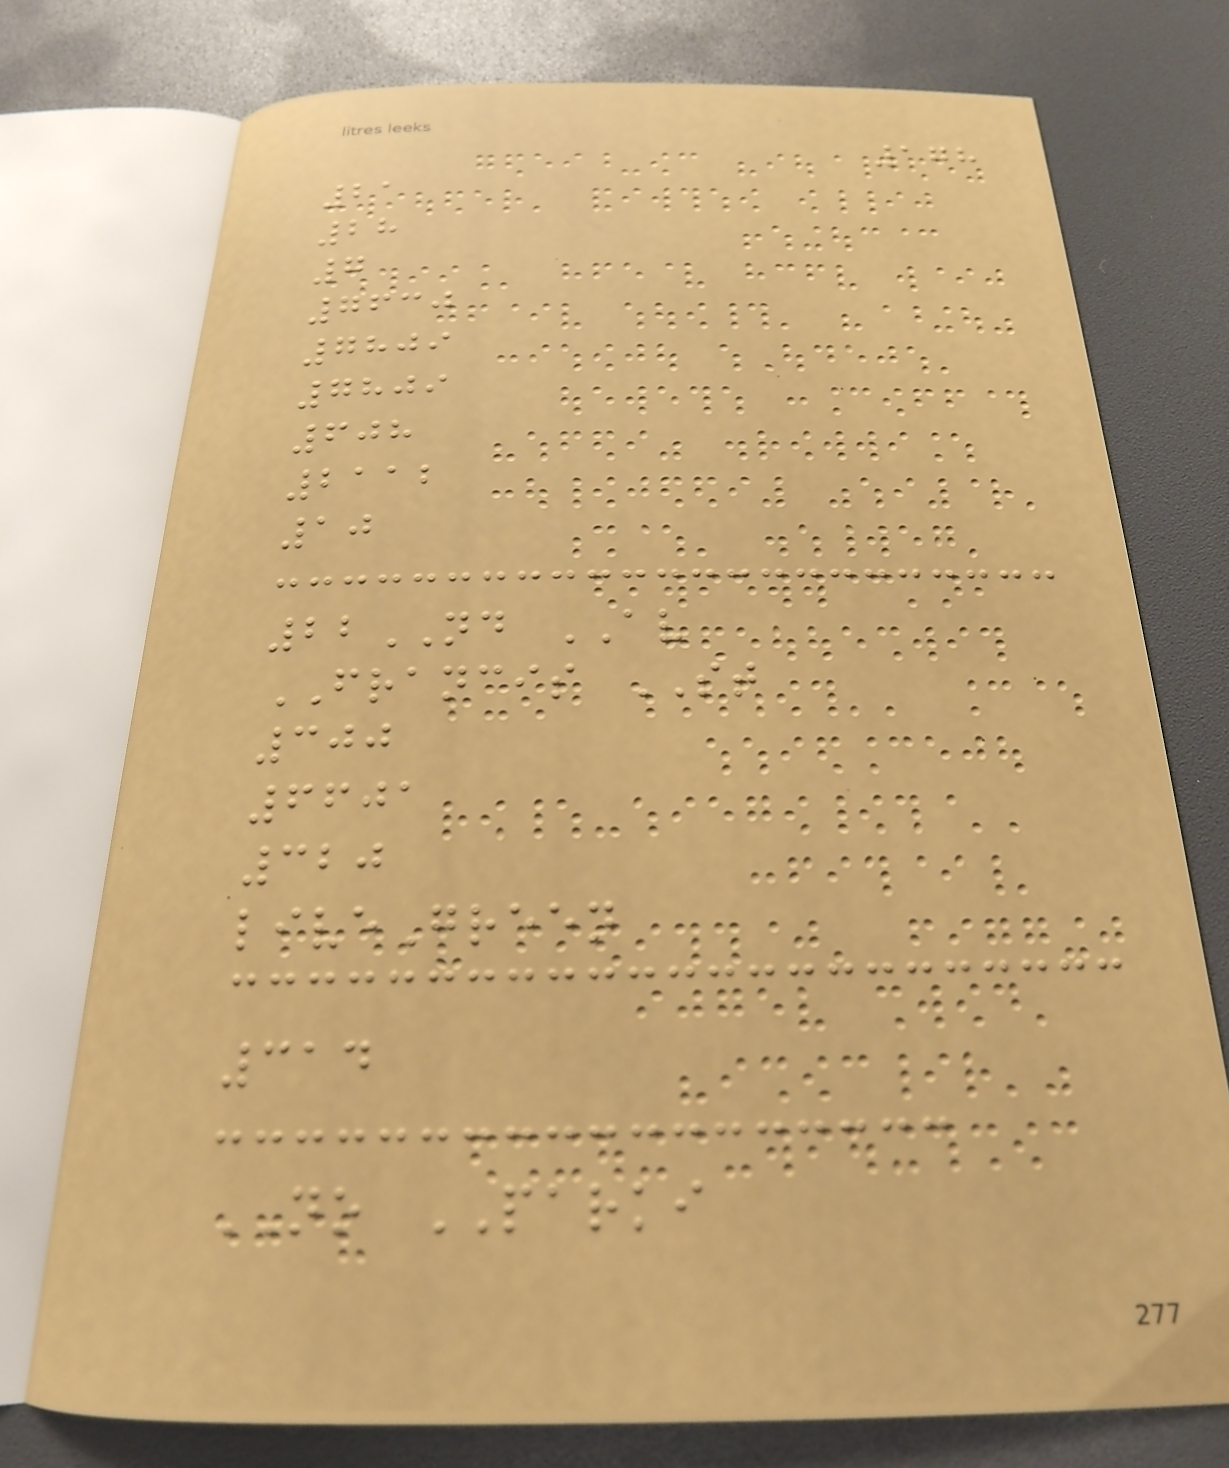178
21
28
7
7630
7809
7809
608
2112
10
22ND AV
FRANCIS ST
300
6601
320
liveGreen
314
NO PARKI
